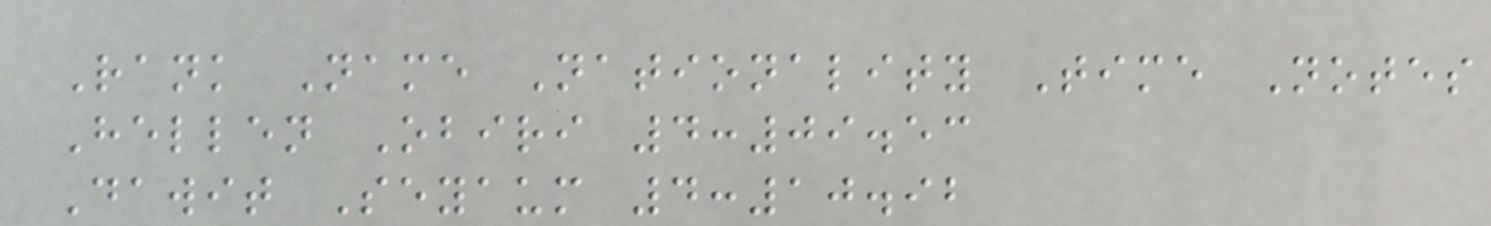Rank Name Nationality Time Notes
Hellen Obiri 4:09.53
Dawit Seyaum 4:10.92
